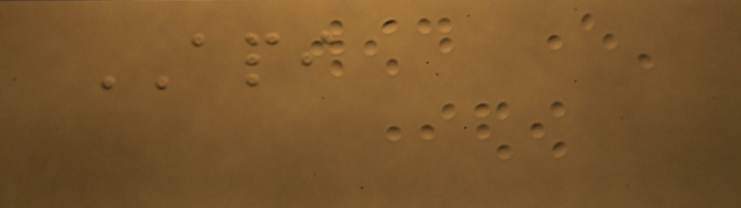API
